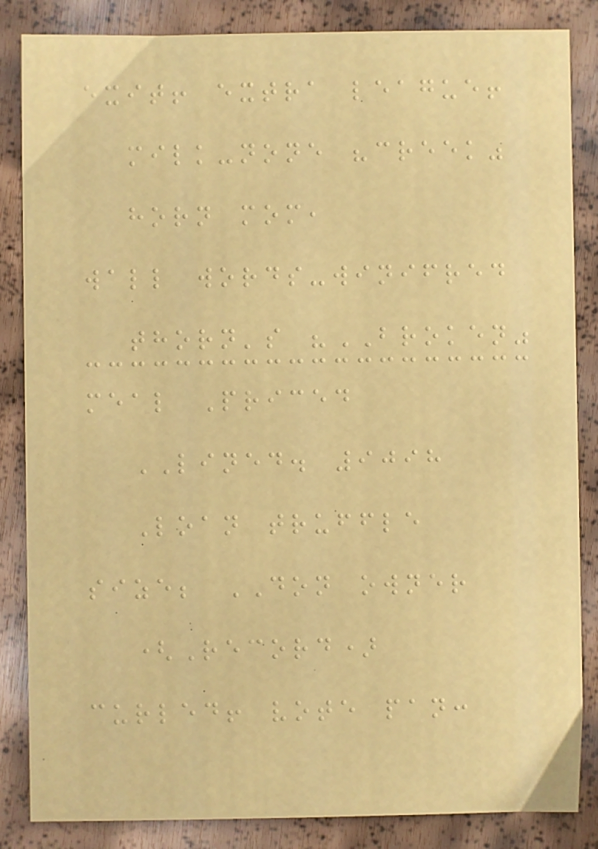exit! extra league!
milk-none "creek"
horn mom,
wall words-winifred
thorn's "BROKEN"
meal Priced
LINED. 9098
Loan truffle
size; DON owner
(Record)
curled! vote pan:
